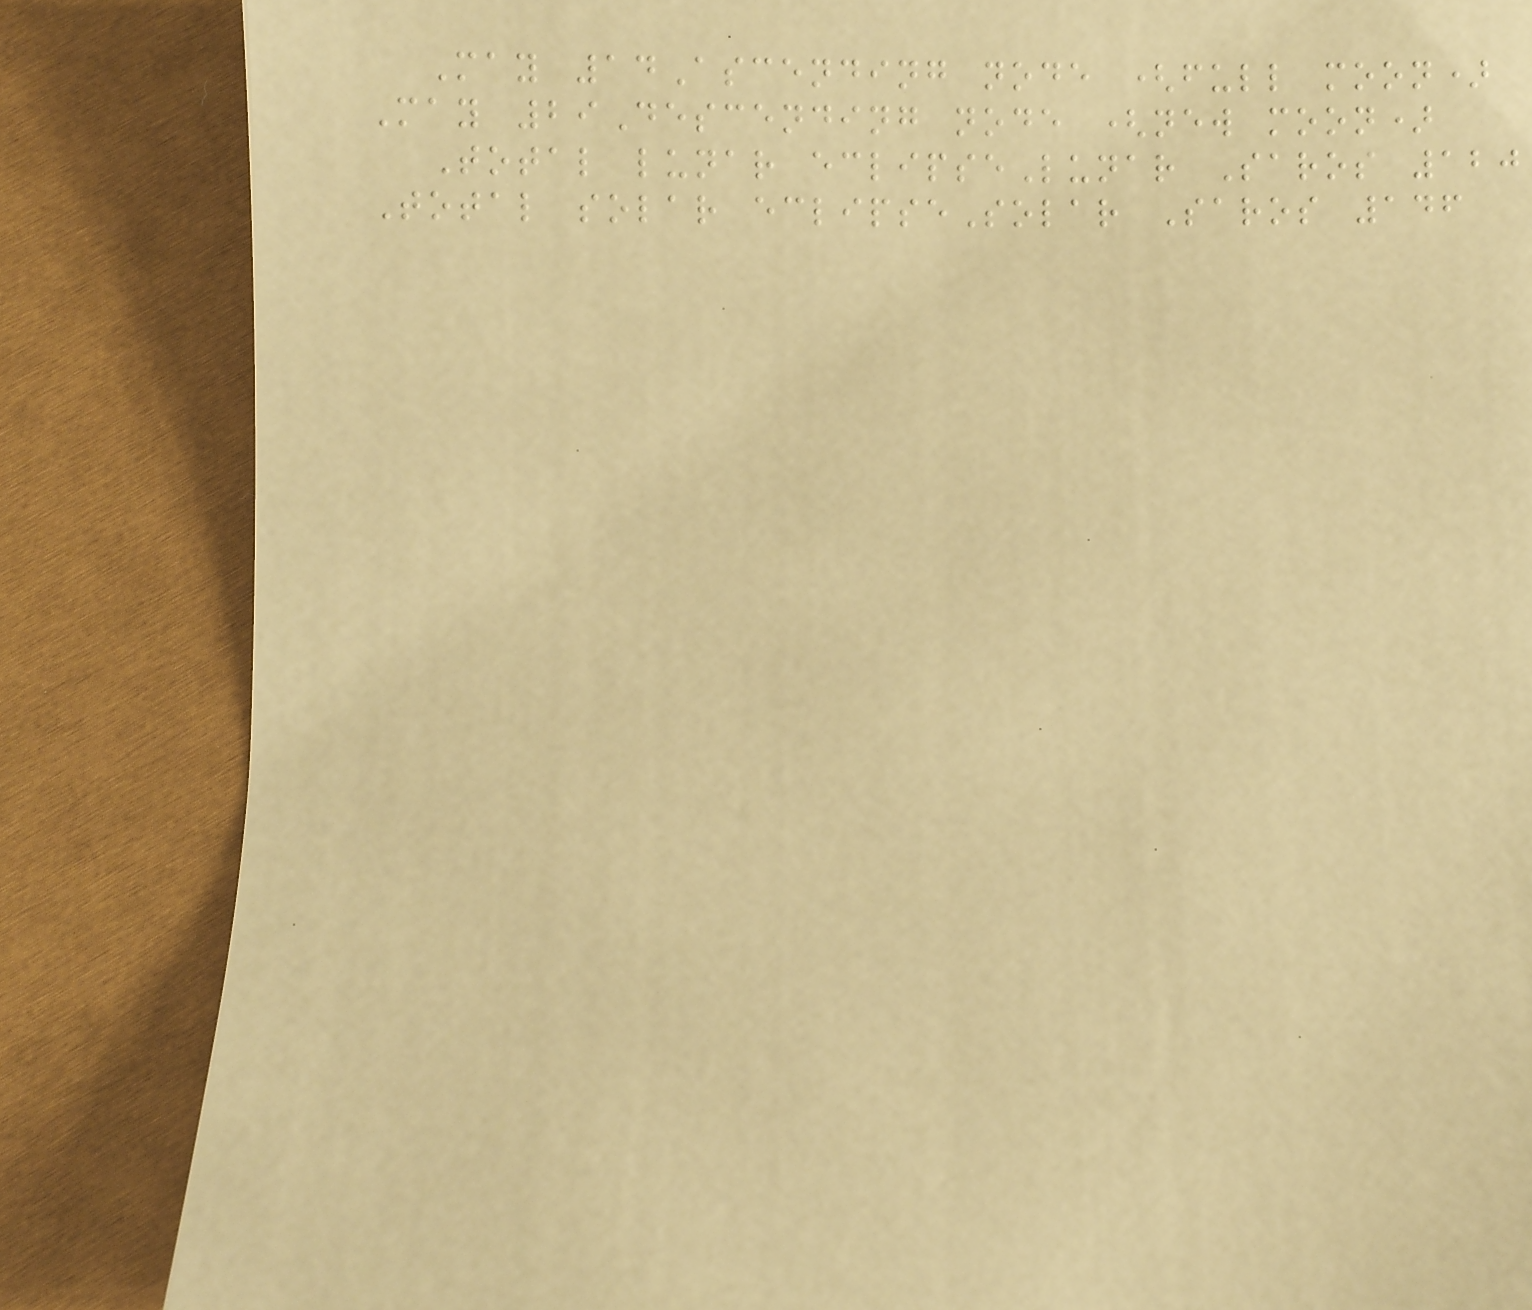May 14Ascending node (full moon)
May 29Descending node (new moon)
Total lunar eclipseLunar Saros 120
Total solar eclipseSolar Saros 146
